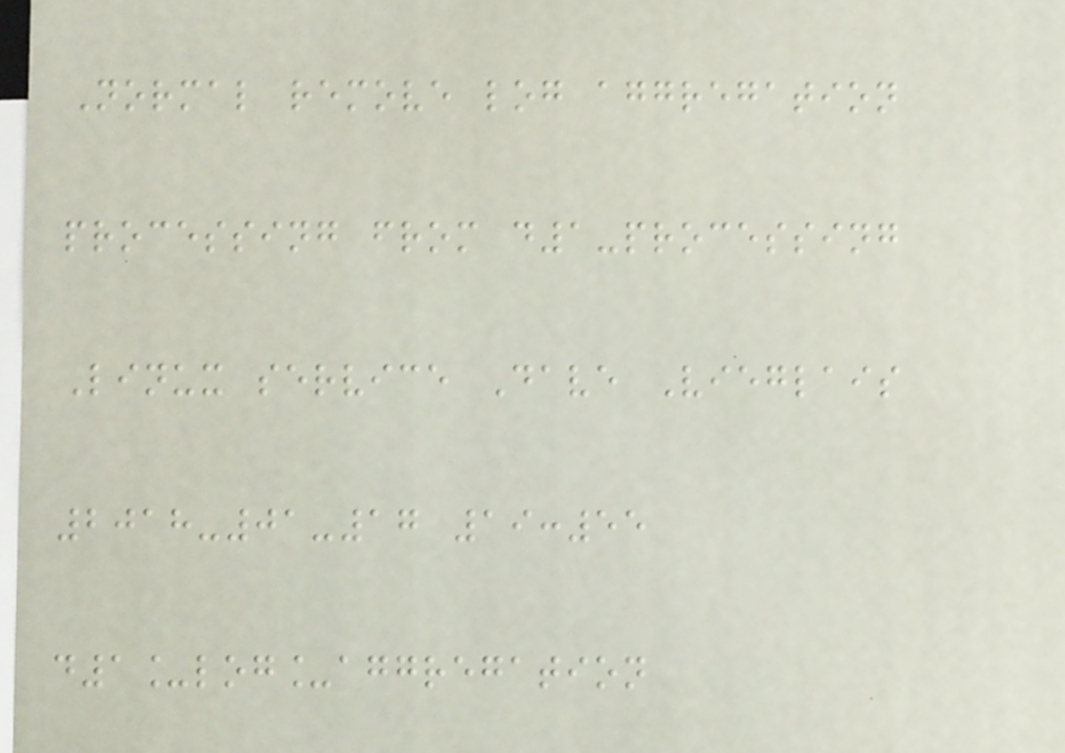Normal remove log aggregation
processing from d1-processing
Linux service Dave Vieglais
2018-01-17 19:55
d1_log_aggregation
